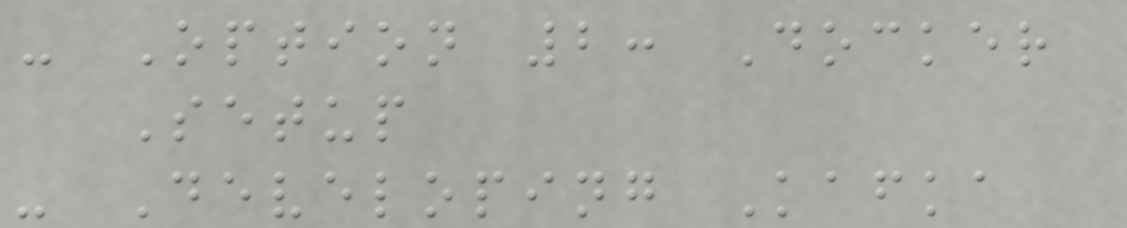- Option 2: Docker
Setup
- Developing Kafka
